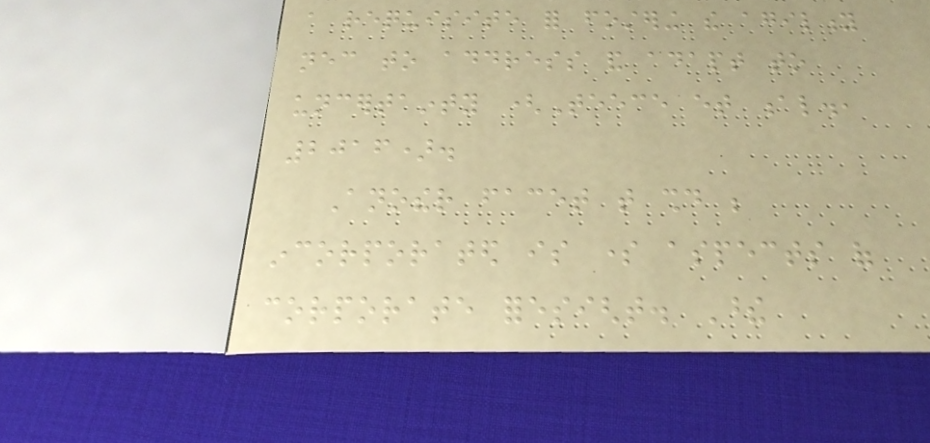a requisite for fostering the agility
necessary to address and adapt to
uncertainty (Teece et al.,
2016).
Another facet that should be
incorporated is some aspects of
corporate foresight. These
